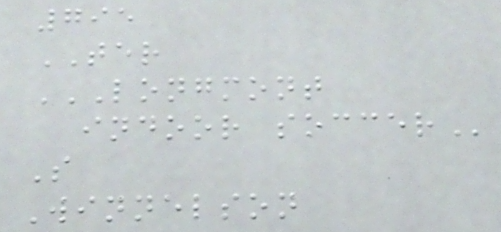795
TER
LONGMONT
INDOOR SOCCER
S
Winnelson
